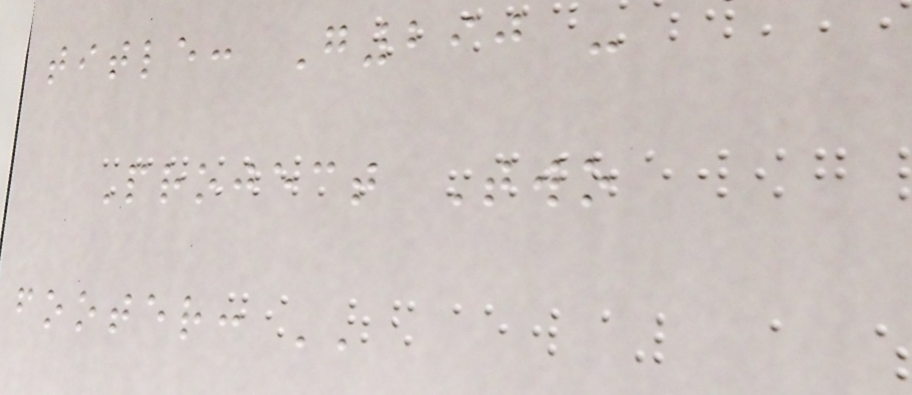title: G290 -
Project Two
footer: ''
